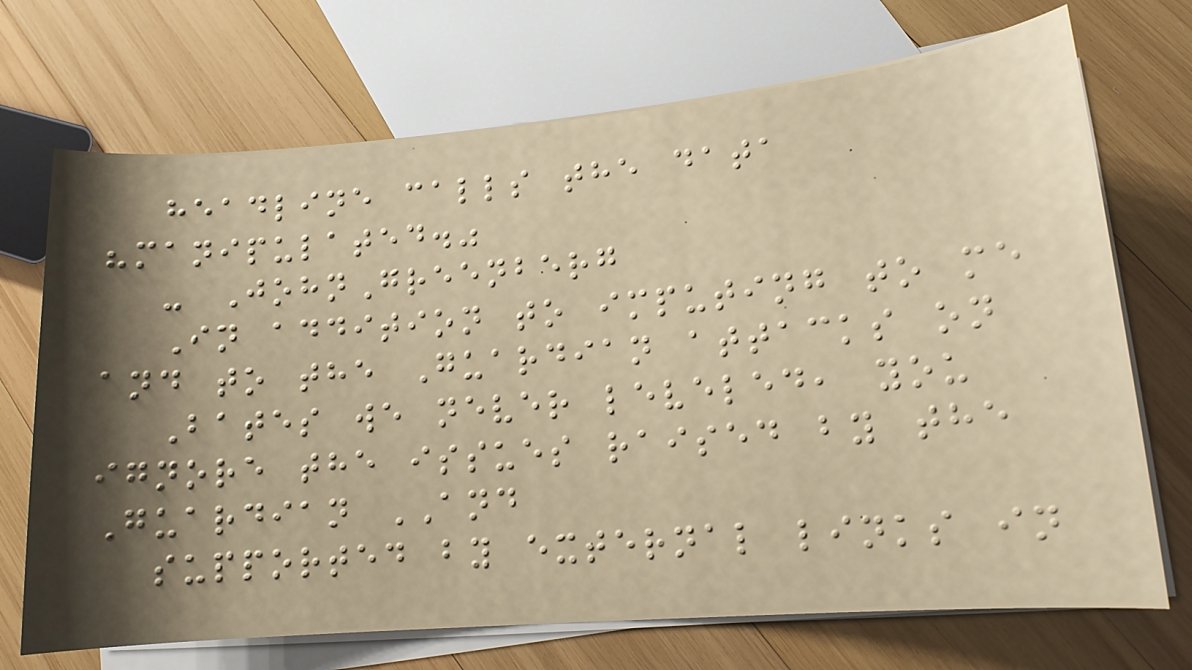headline calls the data
"manipulated."
- JohnGreenberg
In addition to imputing to me
and to the Guardian attacks on
Bates we never leveled, you
ignore the issues raised by the
Guardian AND
supported by external links in
